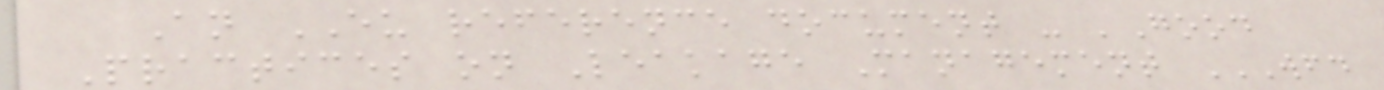An EU reference document - 'Good
Practices on Leakage Management WFD
